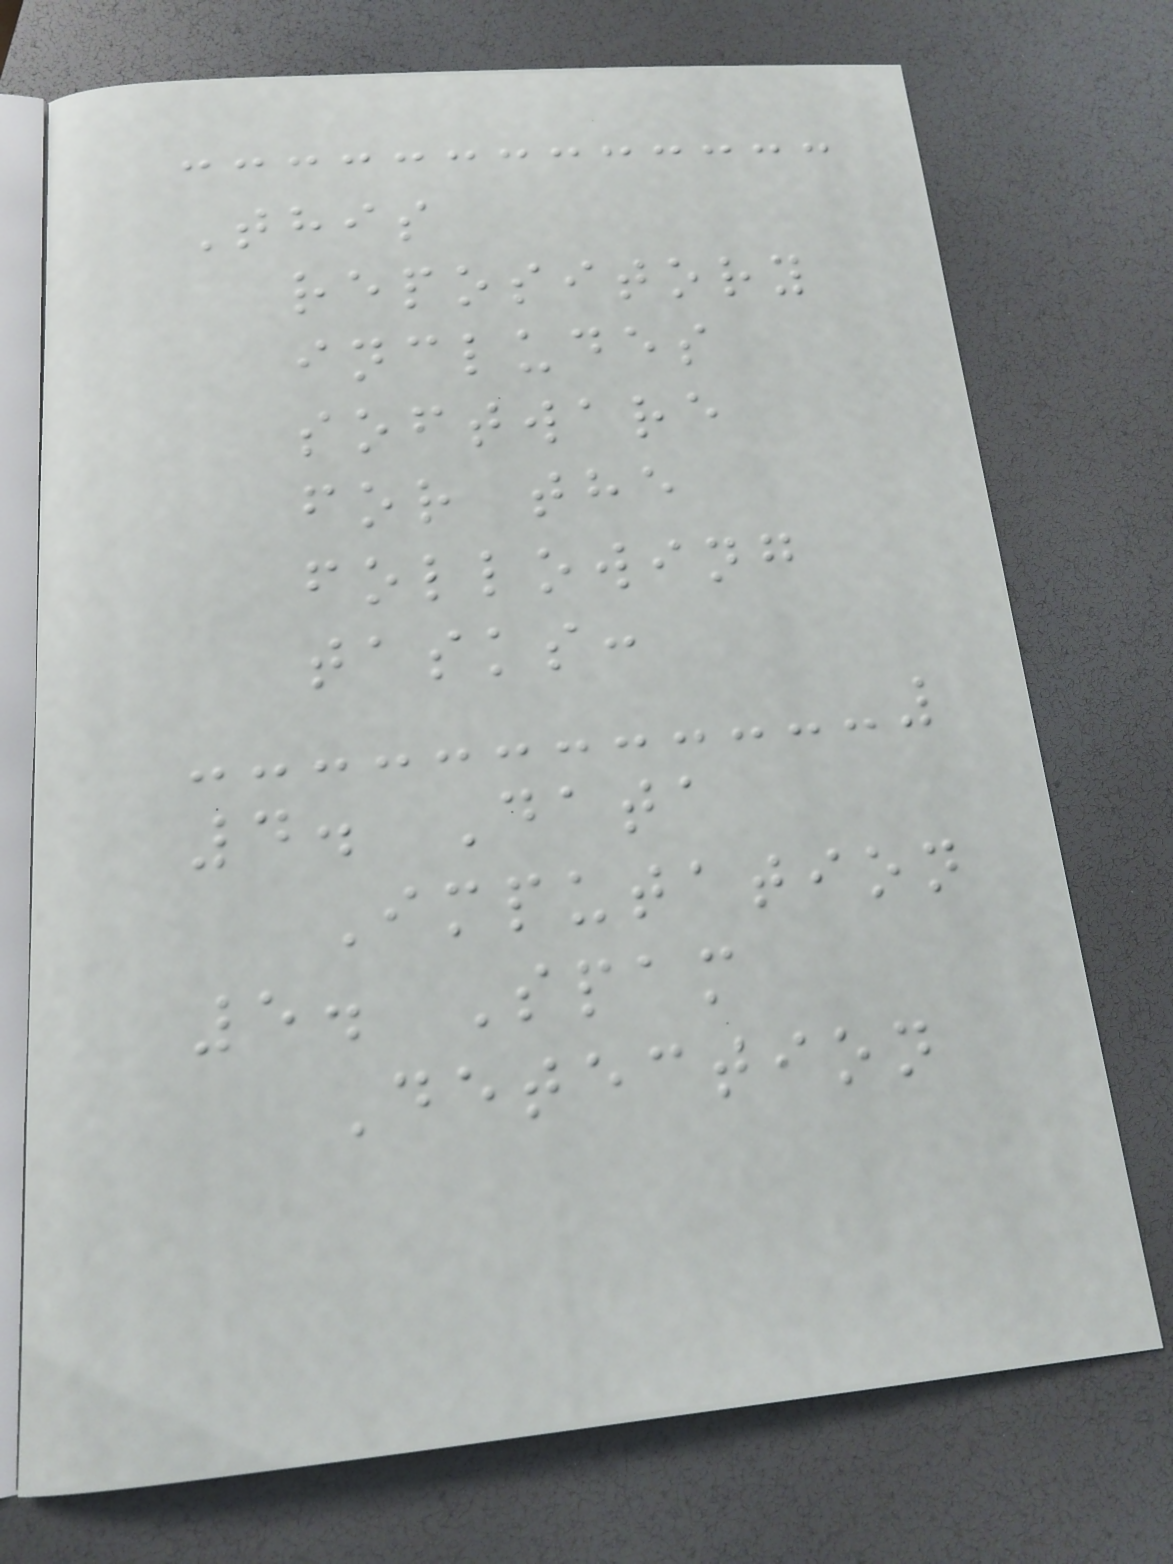This
repository
includes
software
for the
following
tasks:
4. Data
Imputation
5. Spam
Detection
